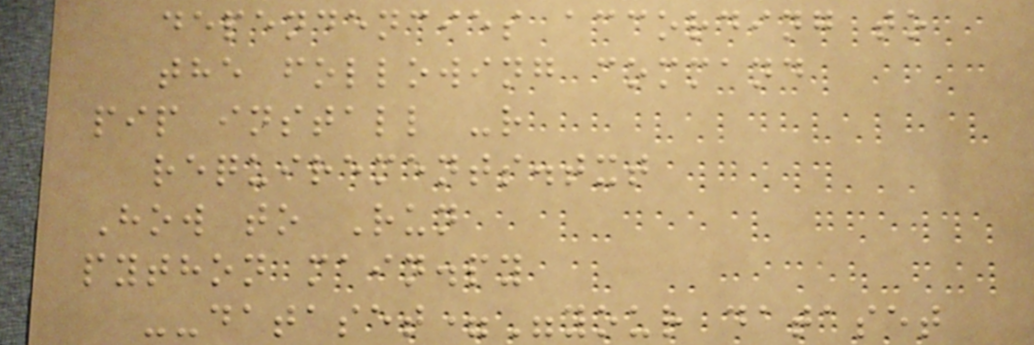dependencies according to
the following command
pip install -r
requirements.txt
How to Run
python main.py
--dataset="your dataset
